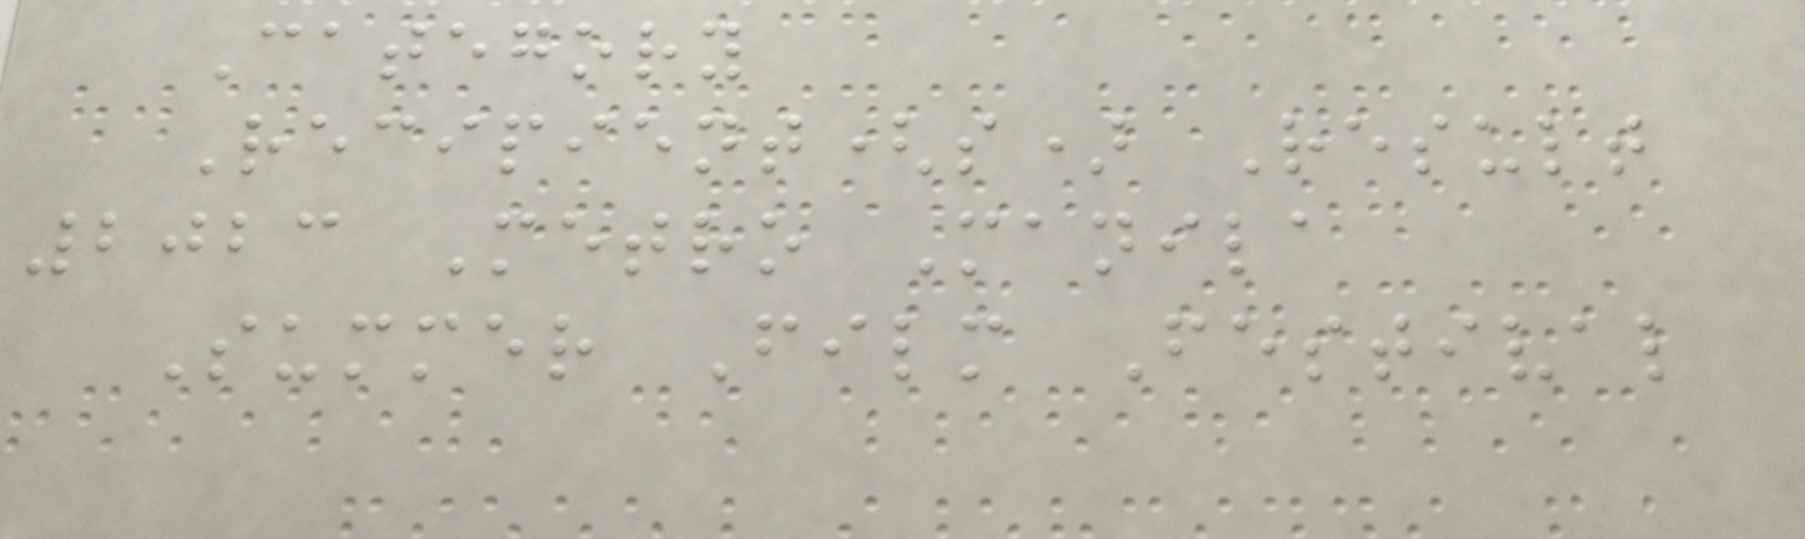Category
Recipient(s) Result
2023 Metro Manila
Summer Film Festival
